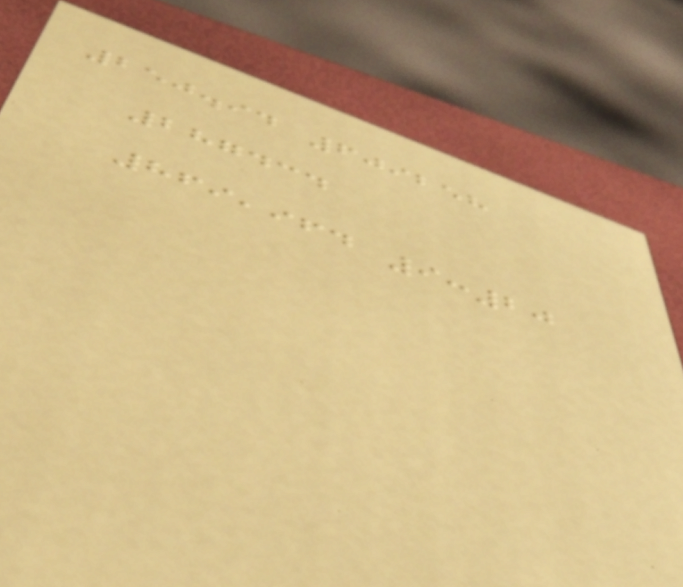250.94 609258
287434
869,964 9:20
